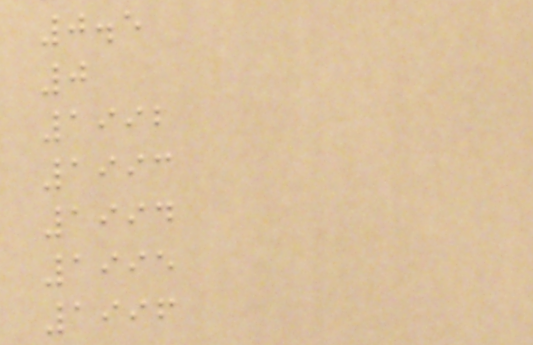0.5
0
1992
1993
1994
1995
1996
